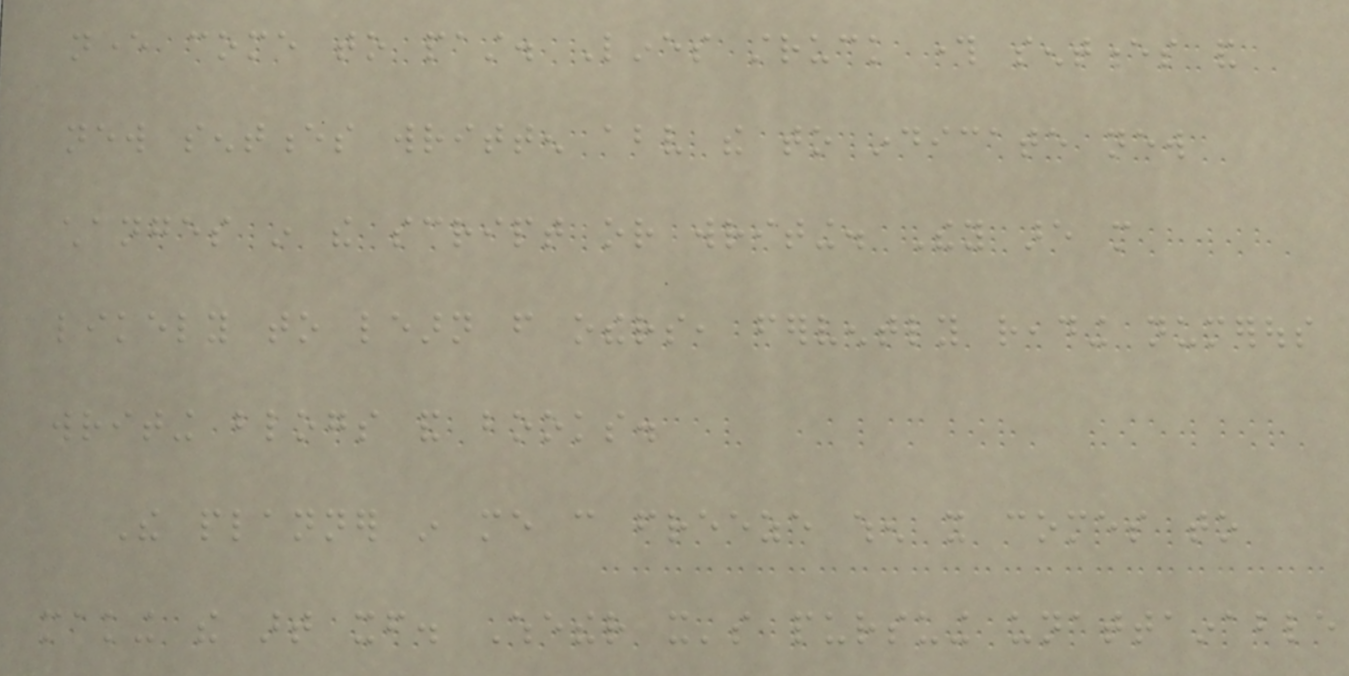never come to past. Lines struck through sentences and
new sentences written above the to indicate new
changes in the script or writing. They are more
likely to learn from others, fervently reading numerous
writing blogs and books.
The planner in me can freeze when it comes to
making the art itself. Whether it's pursuing unattainable
